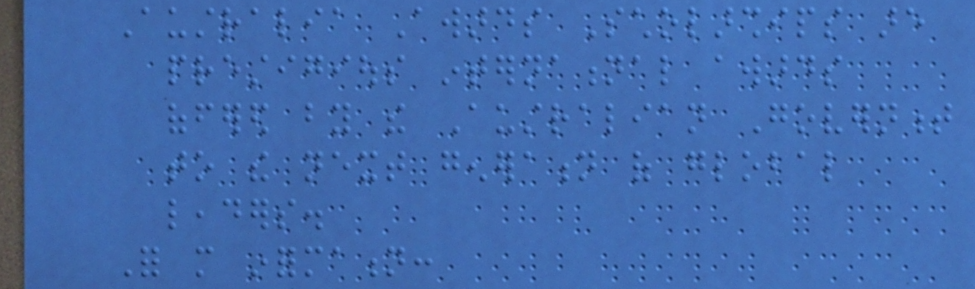Australia Awards Scholarships are
prestigious international awards
offered by the Australian Government
to the next generation of global
leaders.
For more information:
